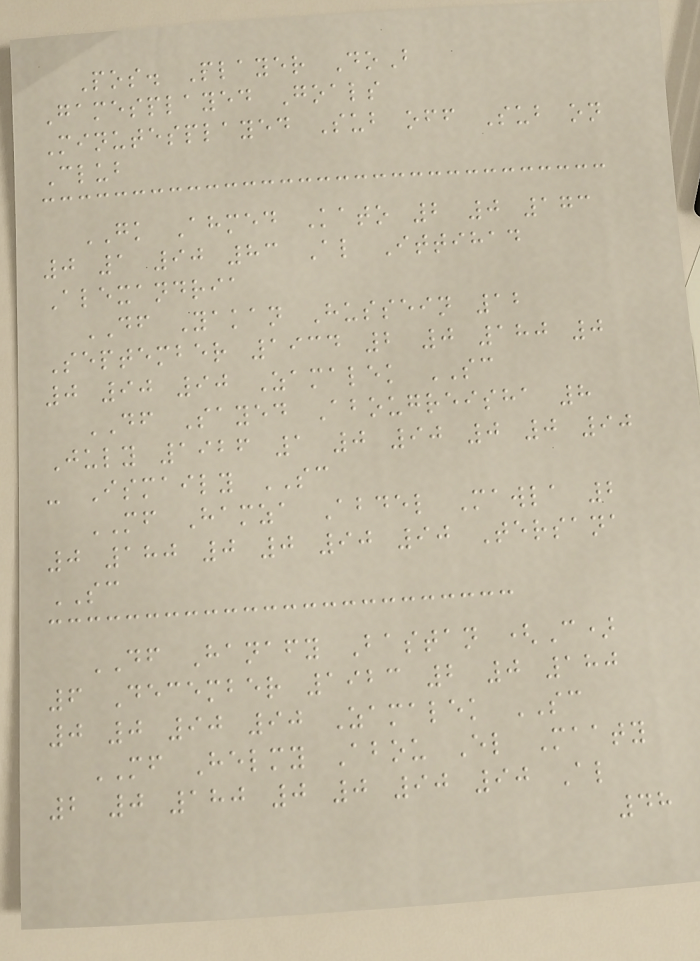Pos. Player DoB
Gamesplayed Goals
Minutesplayed Sub off Sub on
Club
GK Ahmed Kato 2 0 173
0 1 90 83 Al Ittihad
Alexandria
DF Yakan Hussein 12
September 1934 2 0 180 0
0 90 90 Zamalek SC
DF Sayed Abougreisha 8
July 1926 1 0 90 0 0 90
- Ismaily SC
MF Hamza Abdel Mawla 2
0 180 0 0 90 90 Tersana
SC
DF Hanafy Bastan (C)
6 December 1923 2 0 180
0 0 90 90 Zamalek SC
MF Helmy Abou El Maaty
2 0 180 0 0 90 90 Al
48
